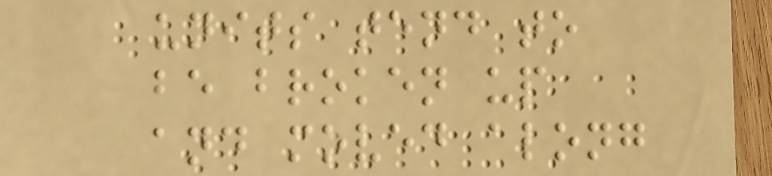units tend to
be broken up
and moved along
